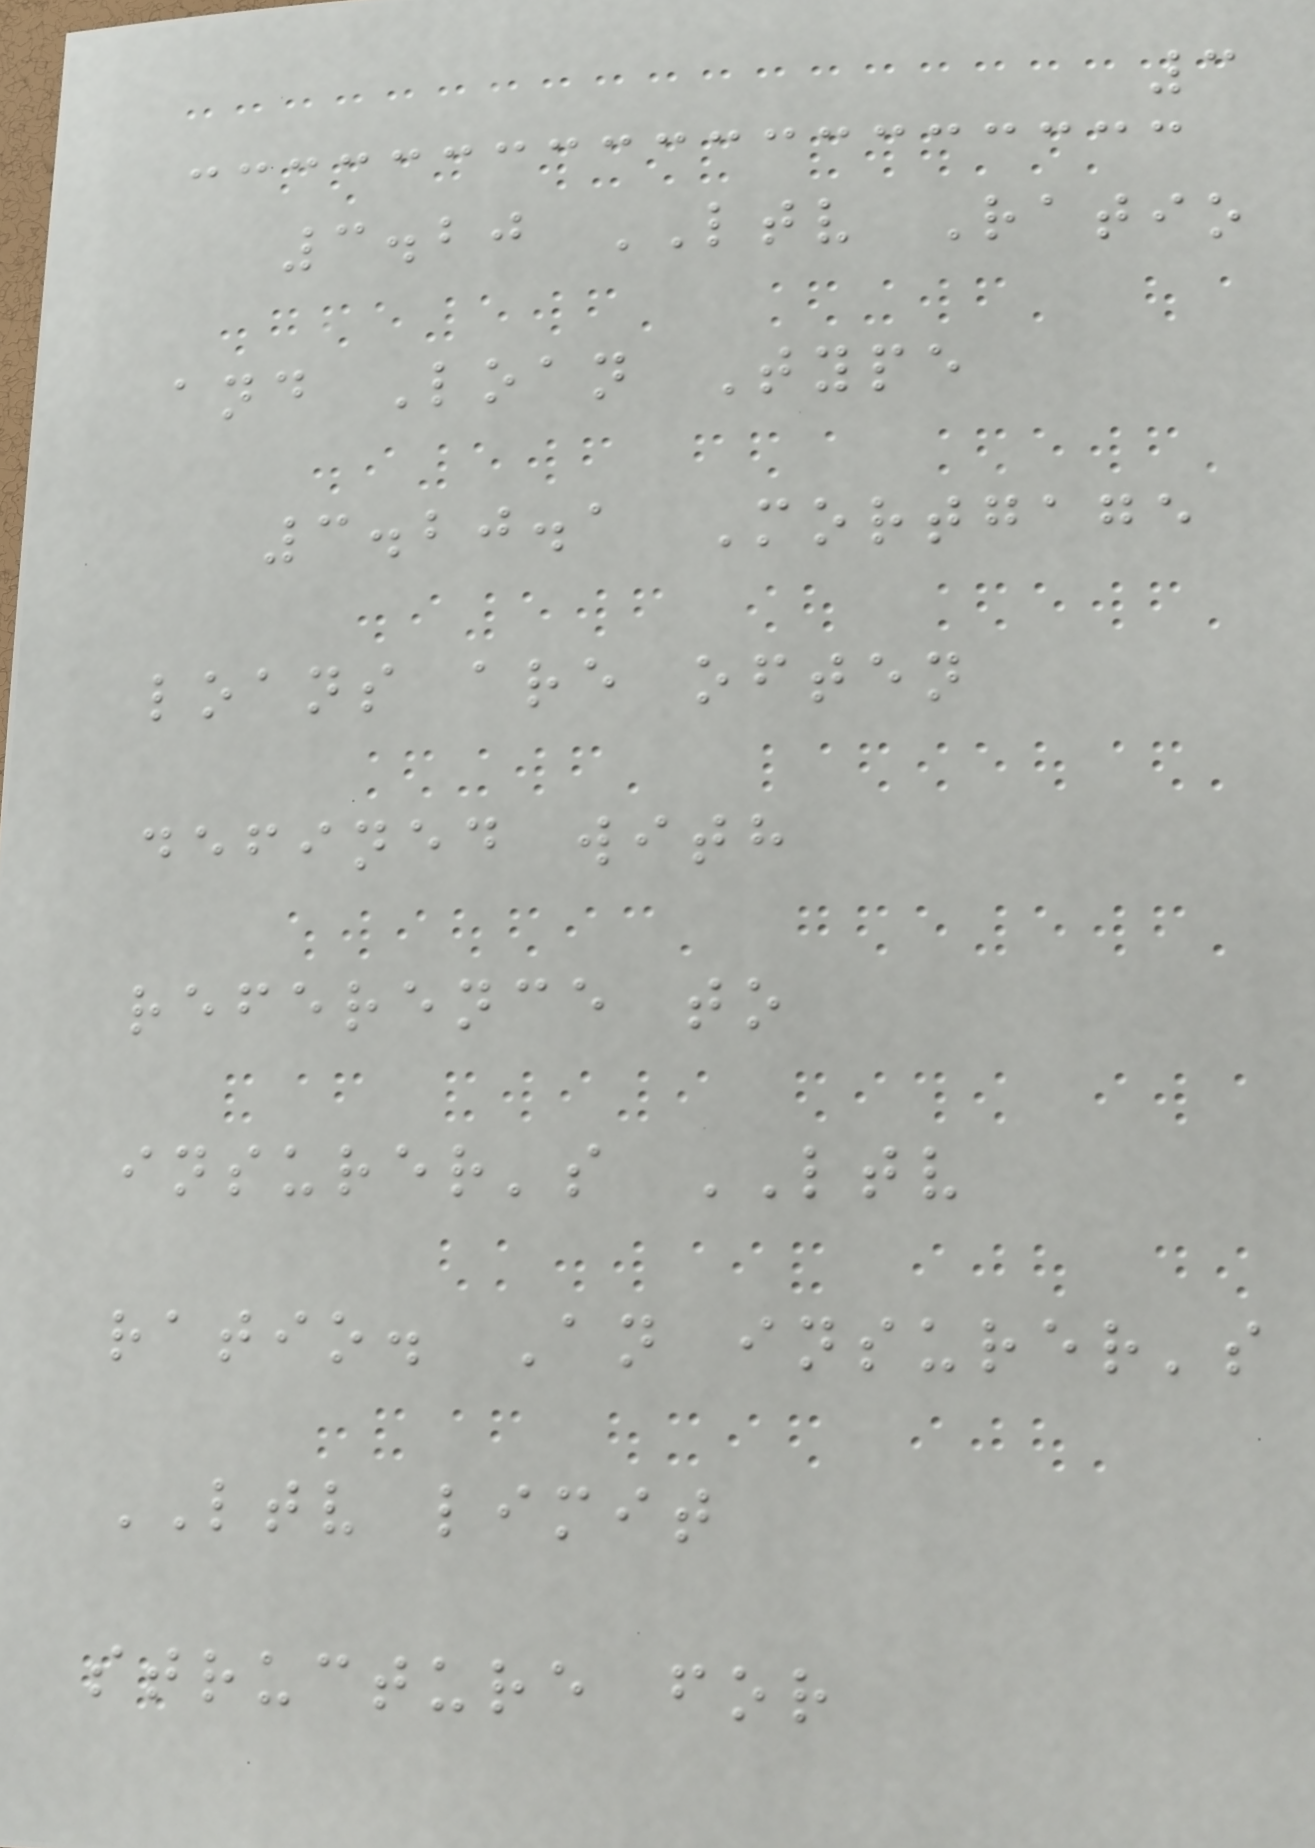3
3.20 LTV Ratio
and Loan Type
3.20.1 Mortgage
loans are often
defined with
reference to
insurer's LTV
ratio. An insurer's
LTV limit
structure for
